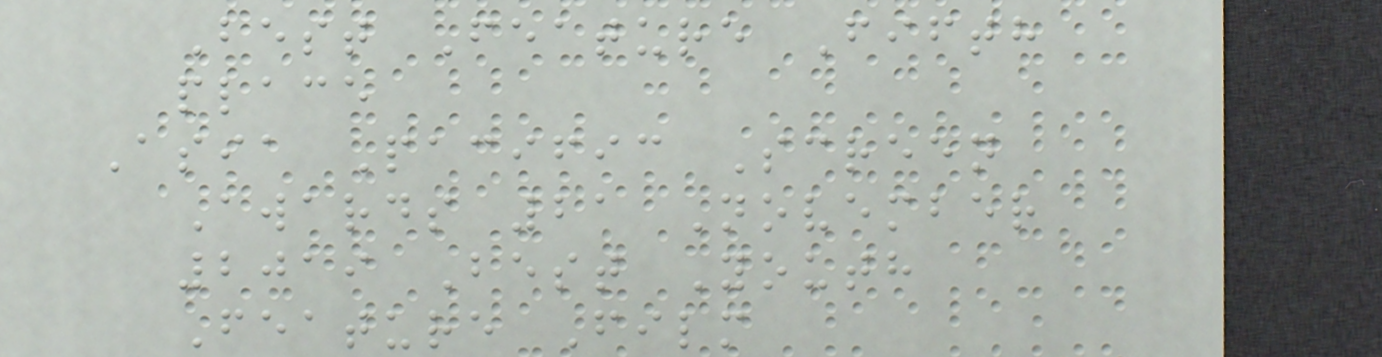Best Feature Fifth
place
Asia Pacific Screen
Awards 21 November
2019 Best Youth
Feature Film
